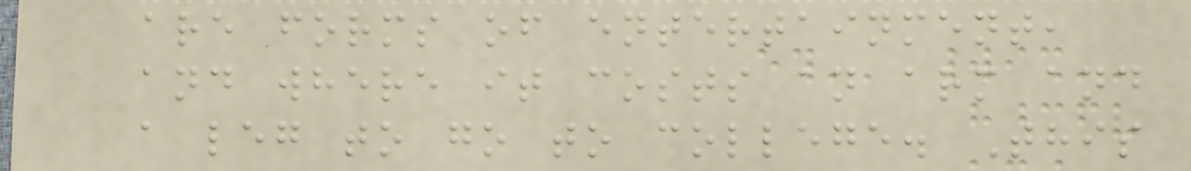are forms of entertainment,
and where it costs an arm and
a leg to go to college. This
